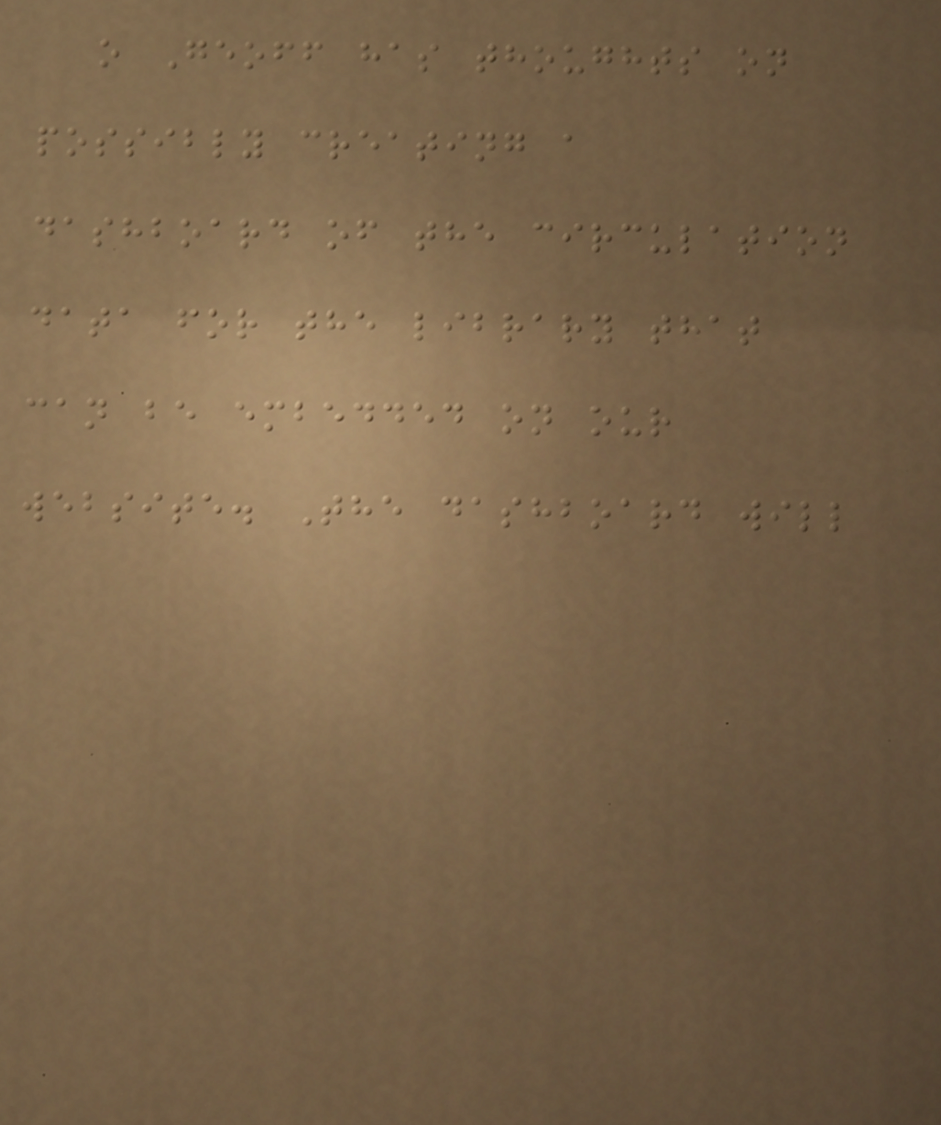o Geoff has thoughts on
possibly creating a
dashboard of the circulation
data for the library that
can be embedded on our
website. The dashboard will
